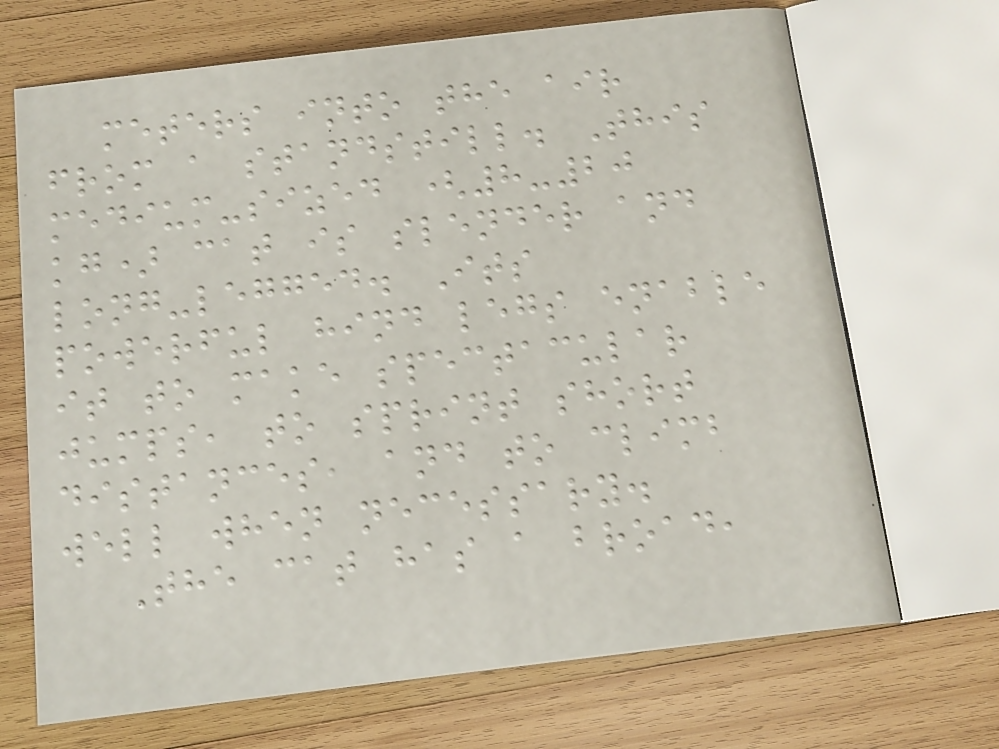meters into the air
from a standstill. This
medium-sized (8-20
kg) cat is slender and
long-legged. Its
powerful hind legs enable
it to make spectacular
jumps, to sprint short
distances, and to climb
well when necessary.
The cat has a broad,
